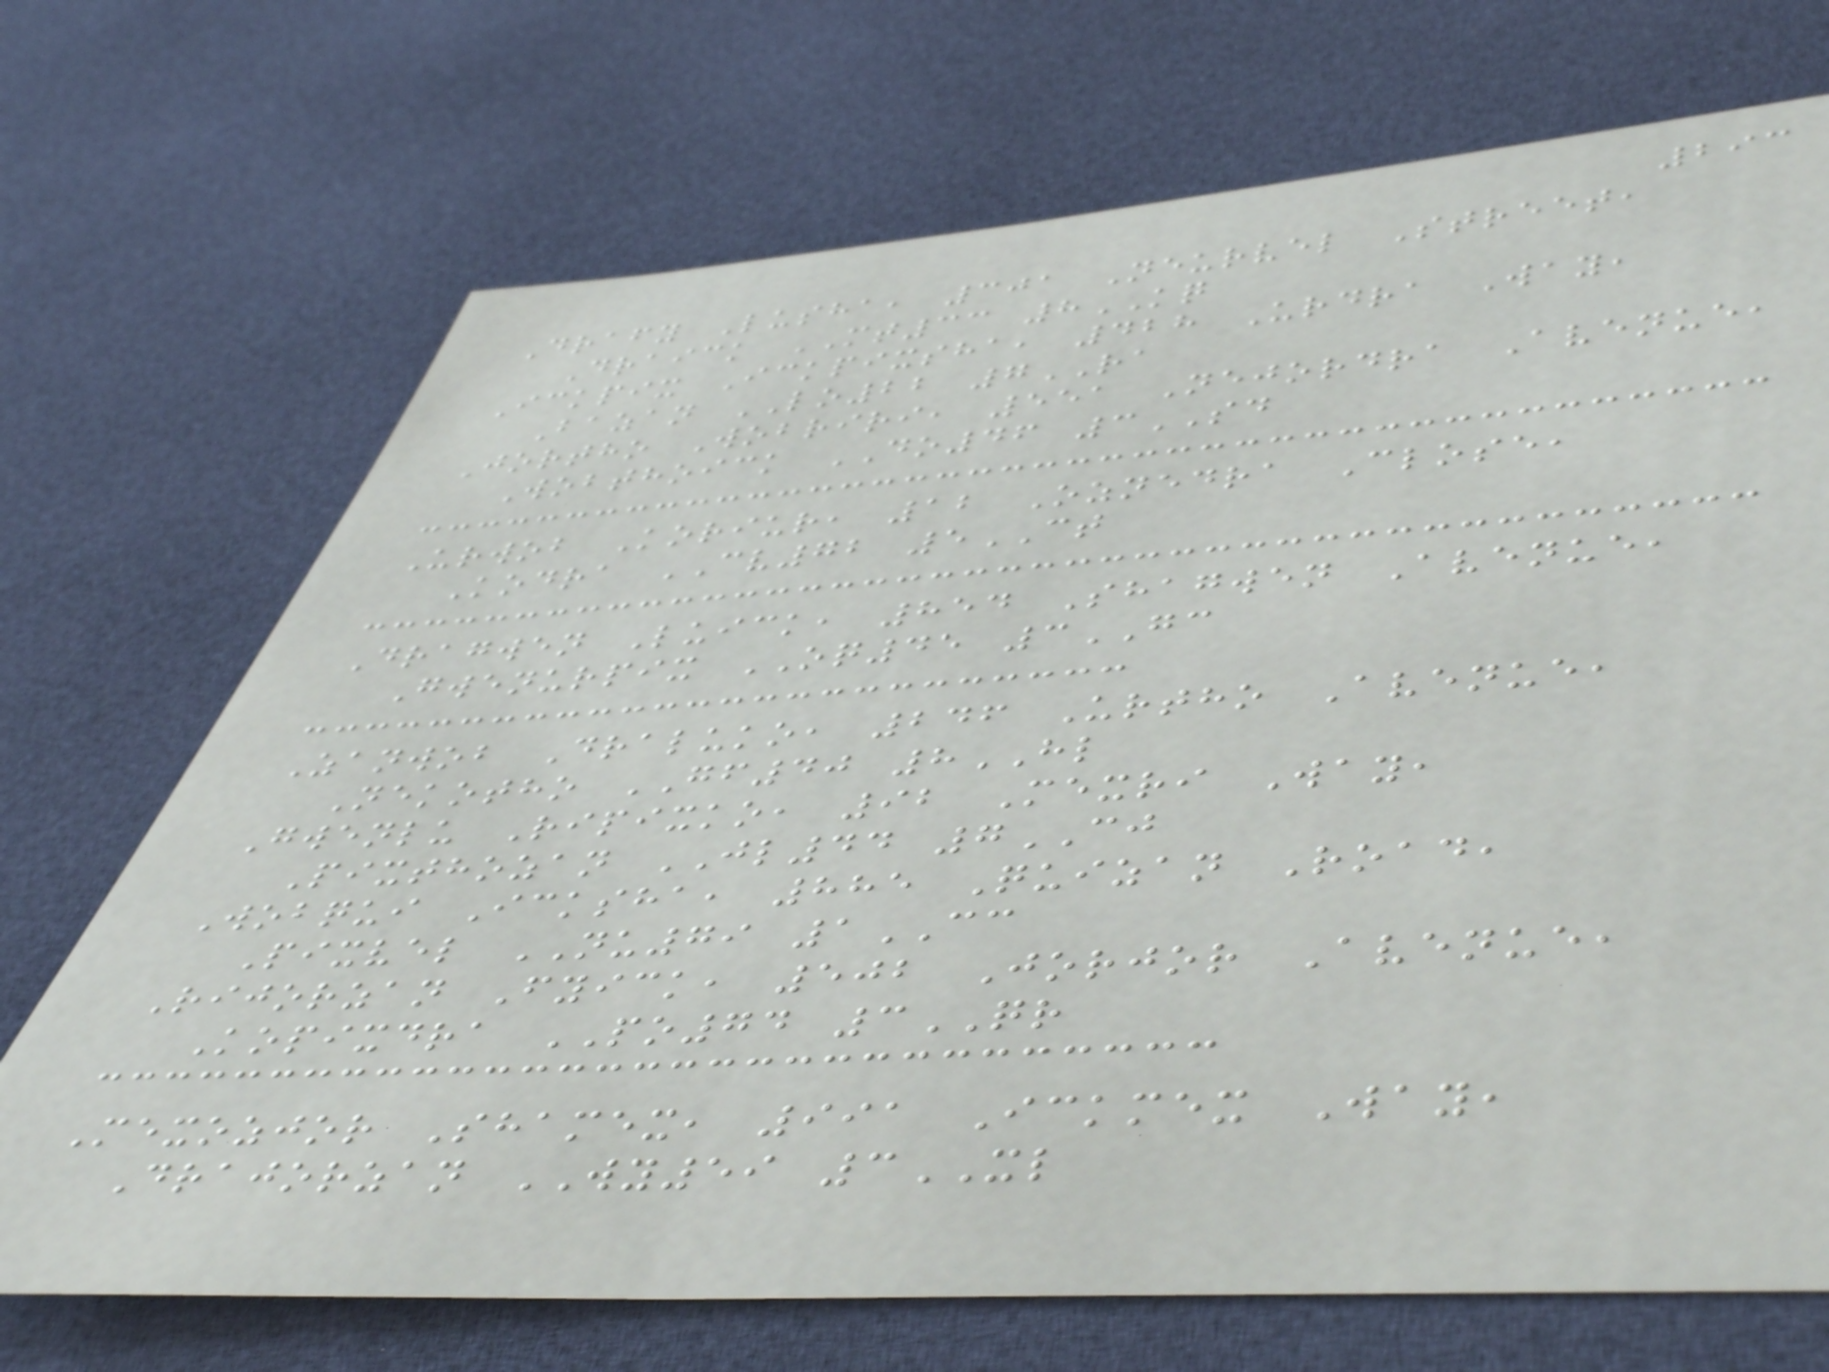293
Drafy Lusha, 301 Neurvel Street,
Draick MT33 8KQ
Ickpix Ickpixsha, 428 Urdra Way,
Bazan LO22 7RA
Jortho Wobriri, 551 Nejordra Avenue,
Wobthoick DO46 3SD
Urwob Koriur, 12 Oznedra Close,
Kodra CV72 5CT
Dragwen Luick, 854 Shagwen Avenue,
Gwenurpix OQ45 3GC
Zanwob Draluko, 246 Urtho Avenue,
Nekotho GF40 8HL
Gwenlu Ripixko, 92 Mexri Way,
Pixthozan JL44 7CJ
Wobqui Icksha, 885 Quizan Road,
Pixvel NU79 1CC
Rijorzan Fyick, 502 Jorjor Avenue,
Kopixdra PO74 3QR
Mexozjor Shamex, 991 Ickmex Way,
Drajorzan WY59 3XL
